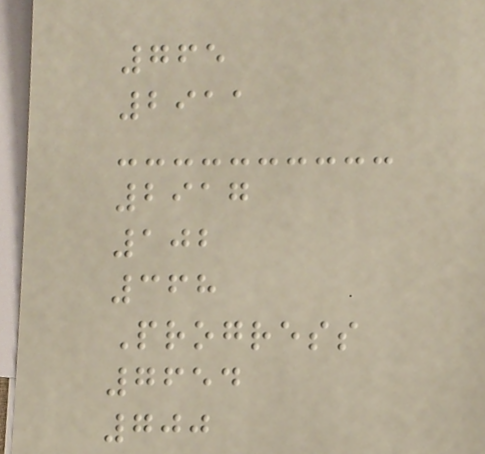765
2911
2917
102
368
Progress
7654
700
